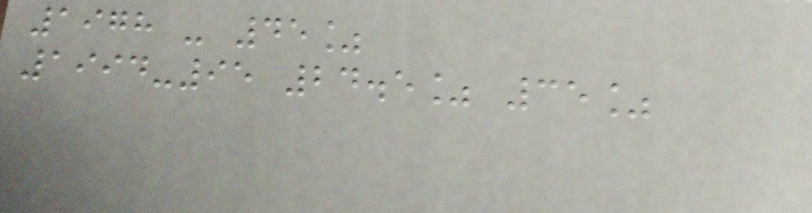1978 - 45%
1994-95 24.5% 35%
